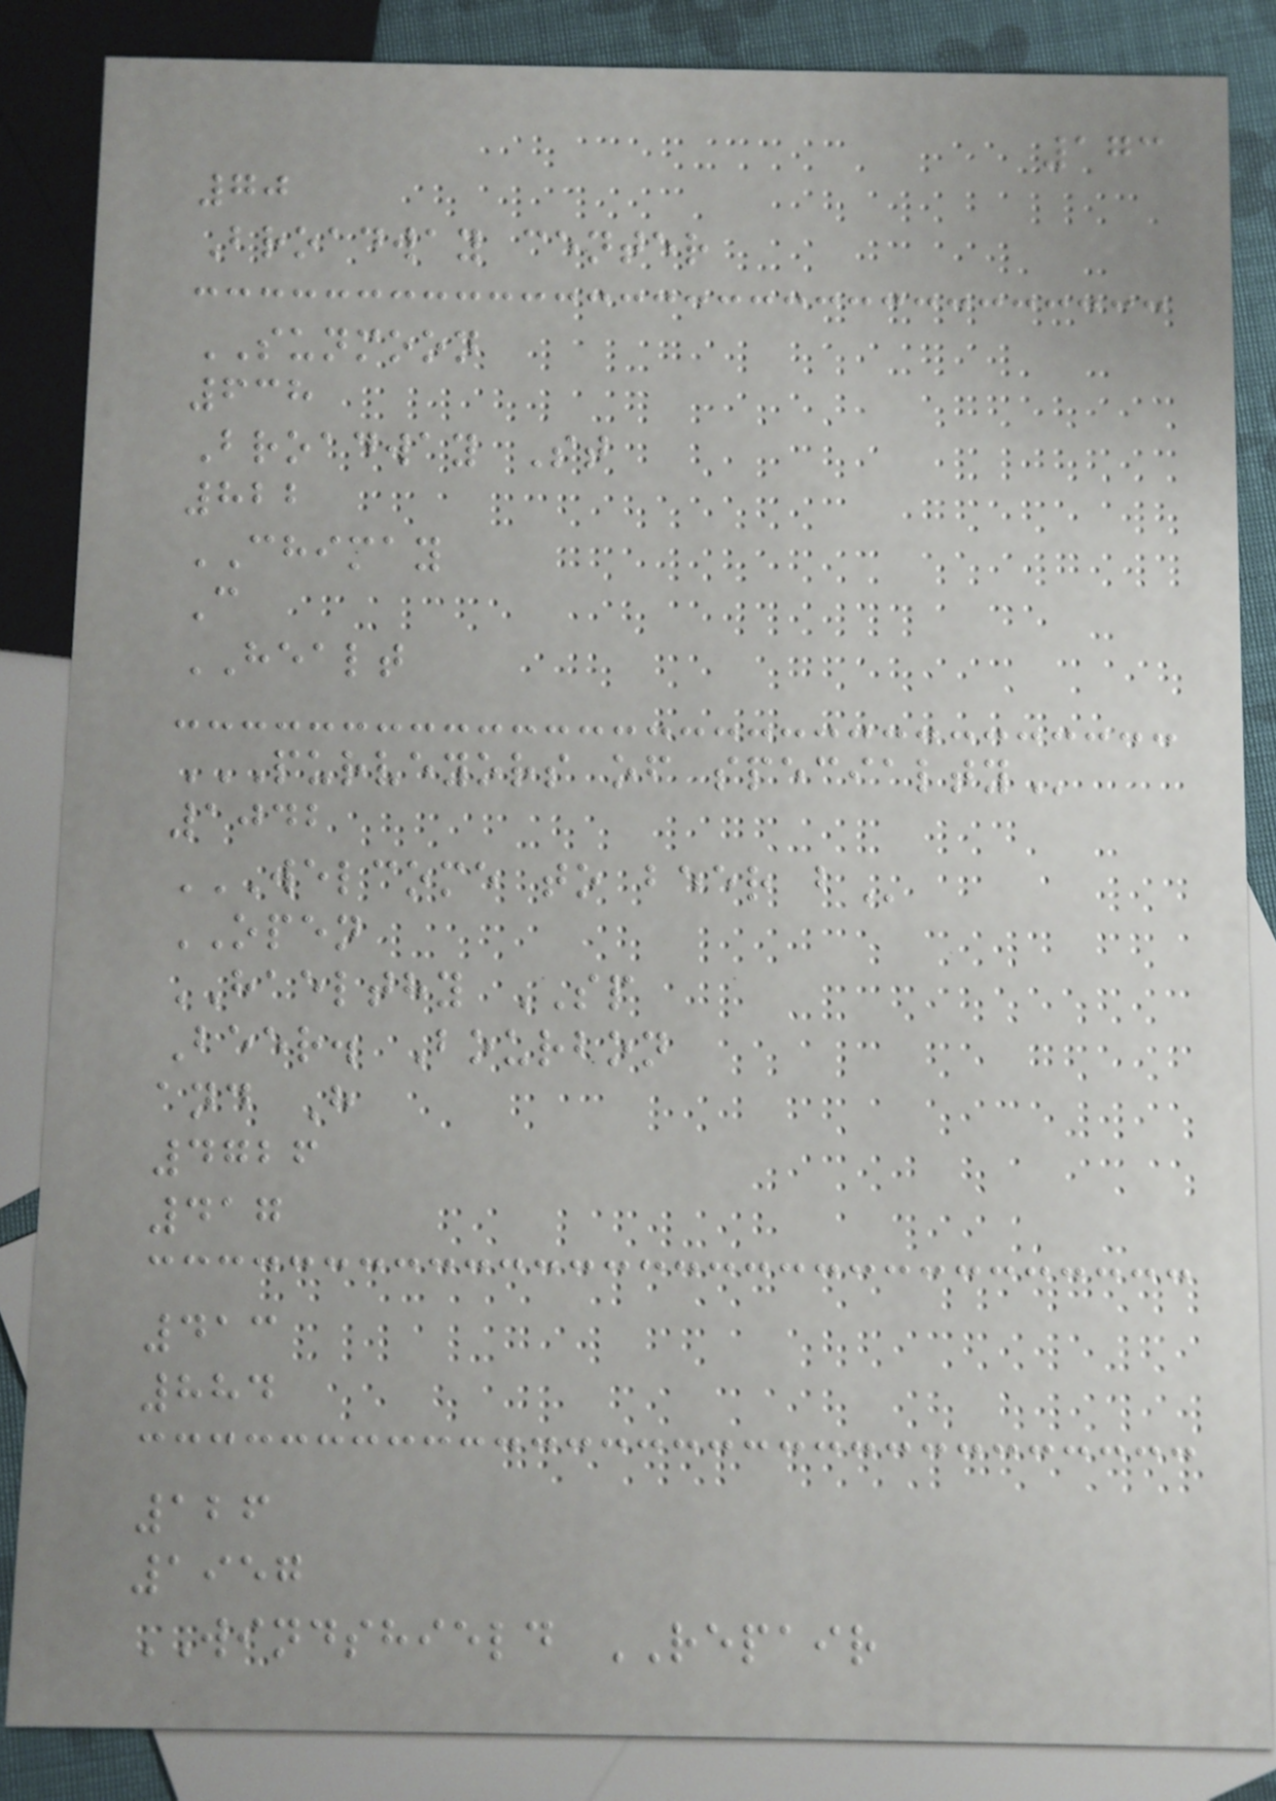173
70
Broadway center
SUNMOON
638
Broadway St
822
CHIMAY
C
HEALT
PURVEYORS OF SPECIALTY
1042
WELCOME TO BEER B
OPEN
HAELTHY SP
Beer. Bourbon
and H
4726
417
413
884
126
1957
WINDSHIELD REPAIR
